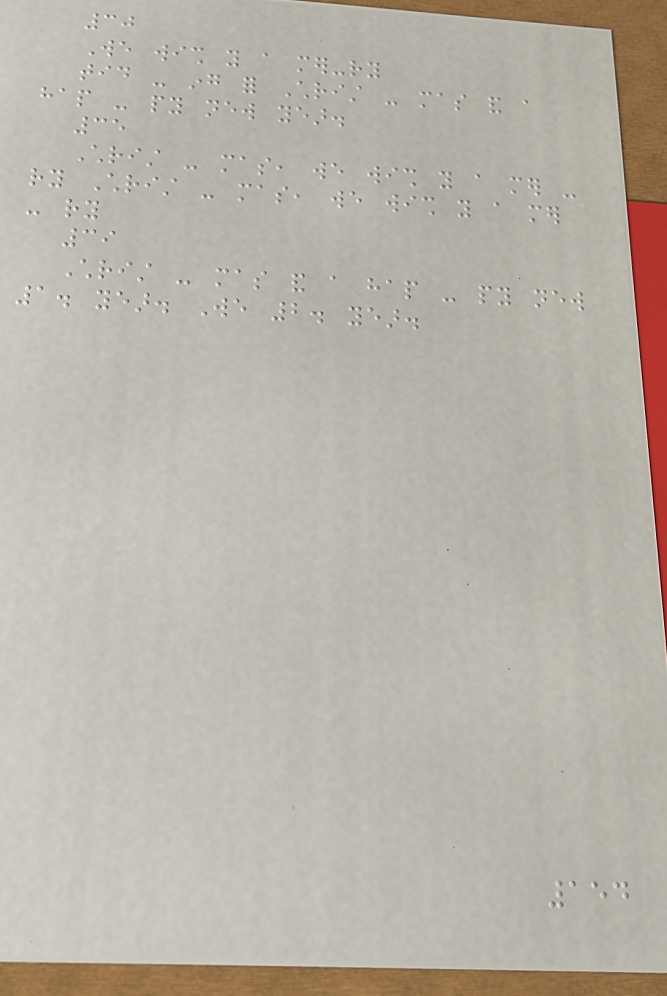30
We wish you a mer-ry
tid - ing for Christ - mas and a
hap - py new year.
35
Christ - mas, we wish you a mer -
ry Christ - mas, we wish you a mer
- ry
39
Christ - mas and a hap - py new
1. year. We 2. year.
154
